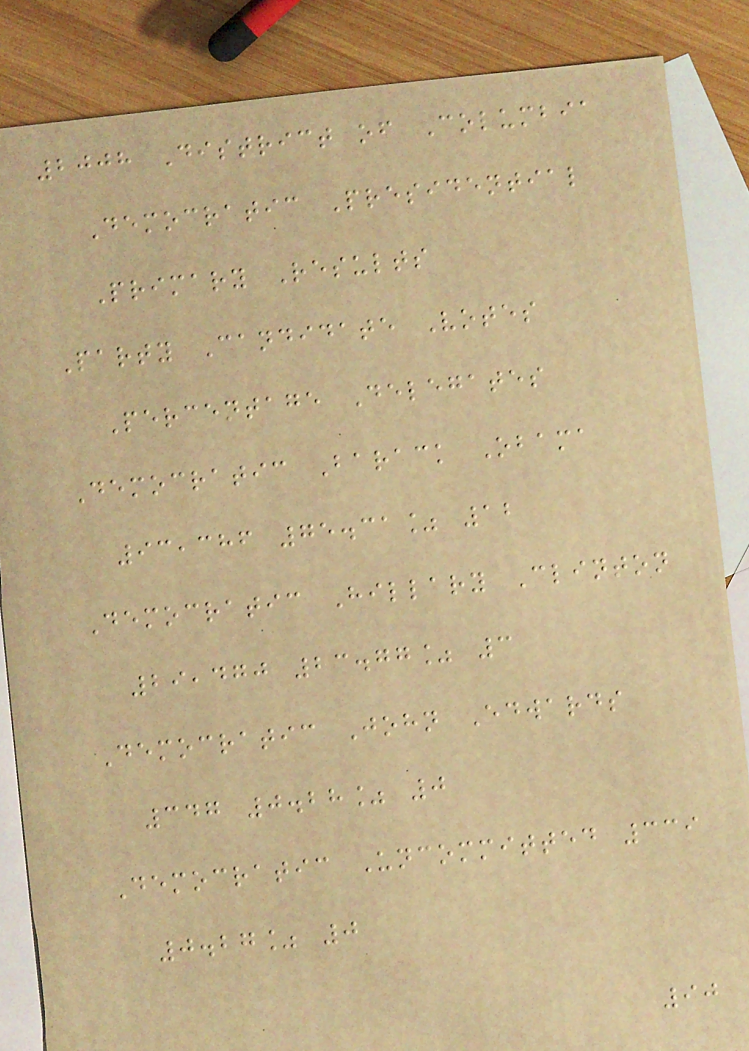2008 District of Columbia
Democratic Presidential
Primary Results
Party Candidate Votes
Percentage Delegates
Democratic Barack Obama
93,386 75.31% 12
Democratic Hillary Clinton
29,470 23.77% 3
Democratic John Edwards
347 0.28% 0
Democratic Uncommitted 339
0.27% 0
90
